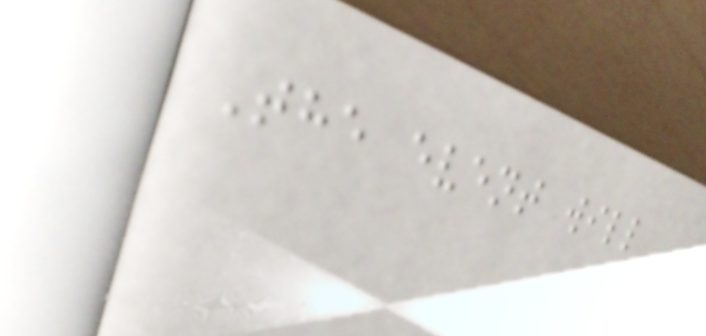The event will
